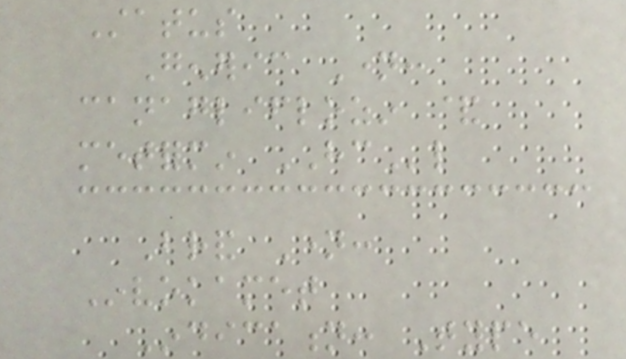Status
Generic Name:
canagliflozin &
metformin HCl
Brand Name:
Invokamet
Indication: Type
